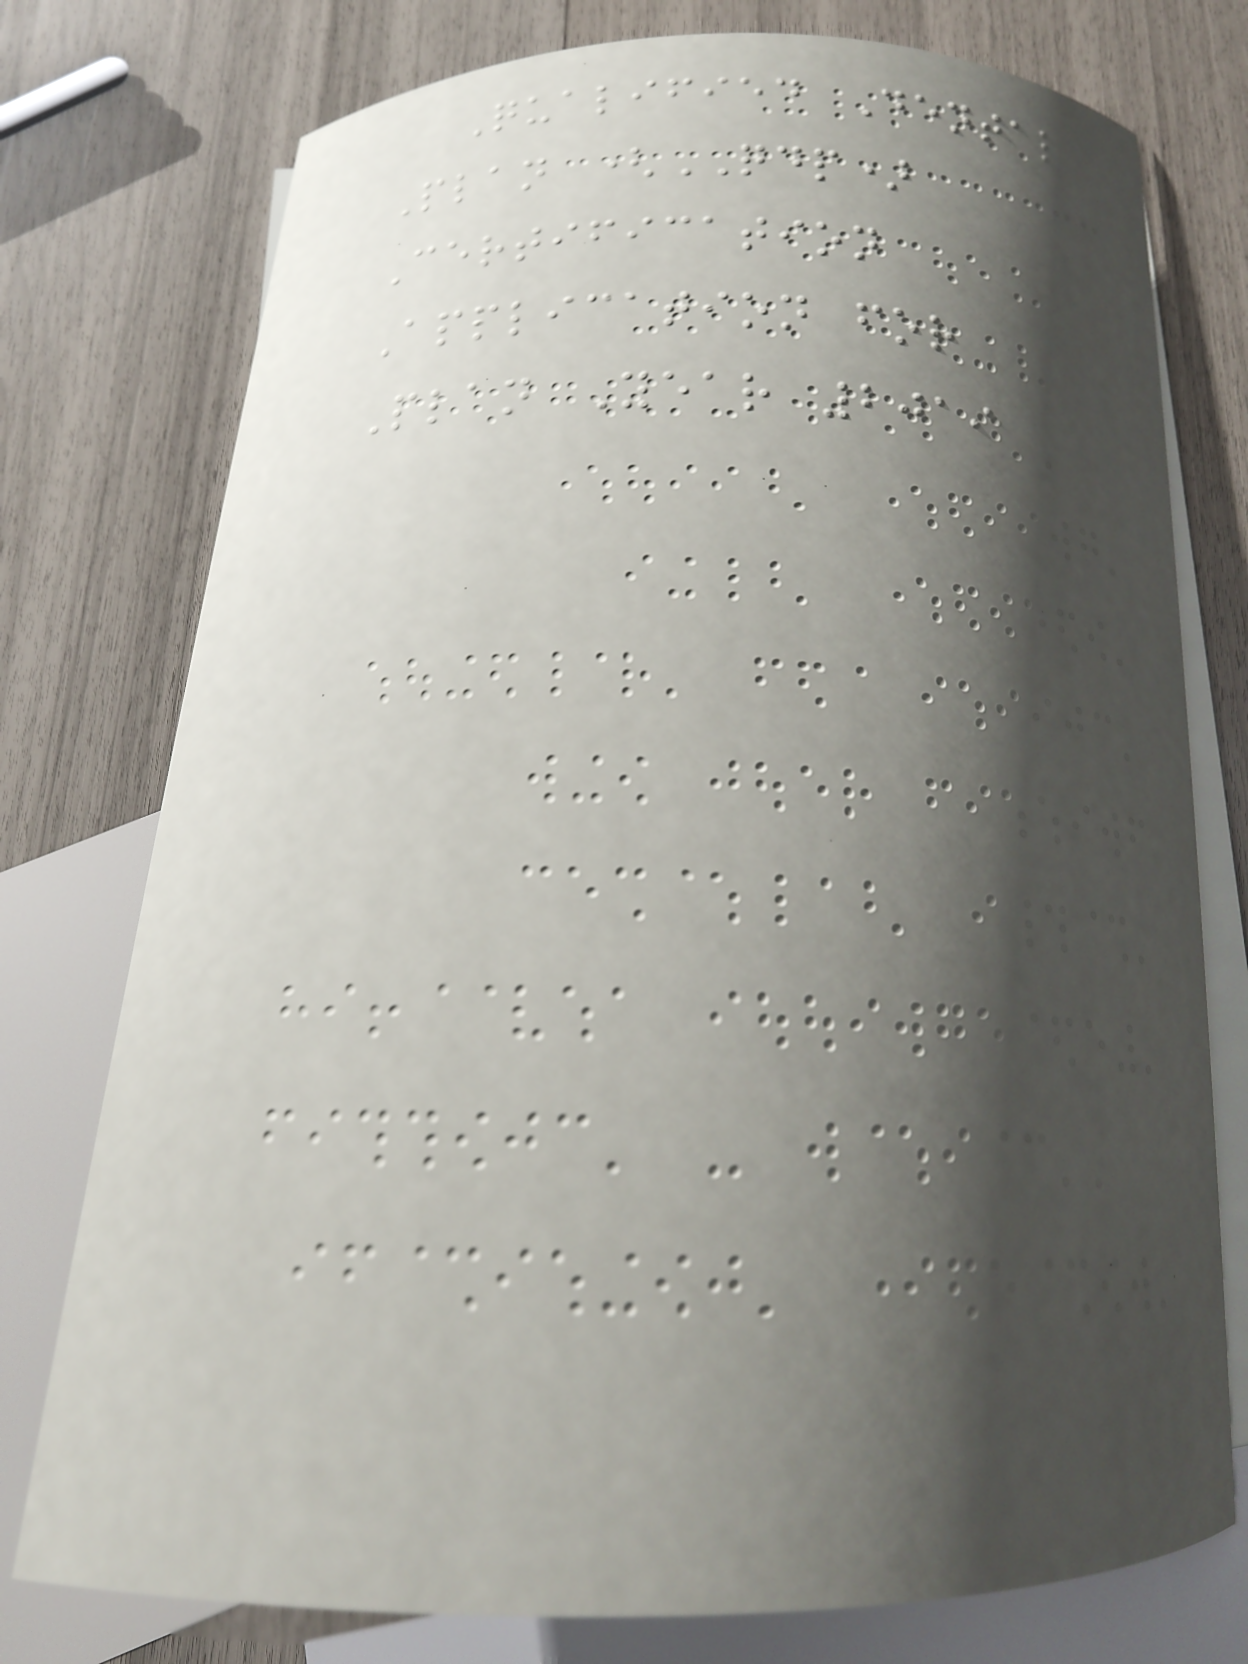Qualified Dental
Plan (QDP)
Certification
Application for
Plan Year 2019
